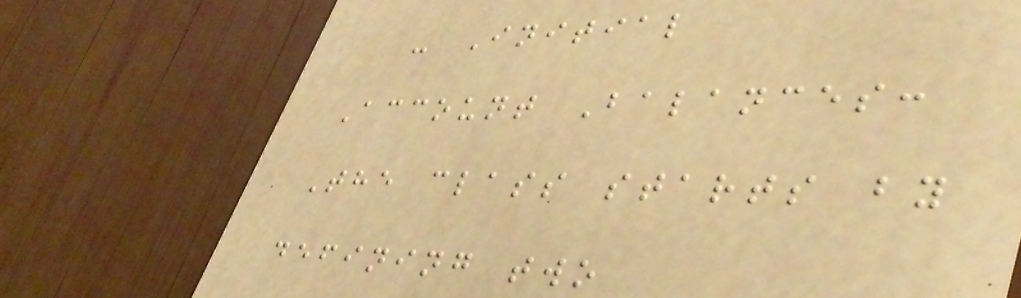- Initial
Account Balances:
The class starts by
defining two
